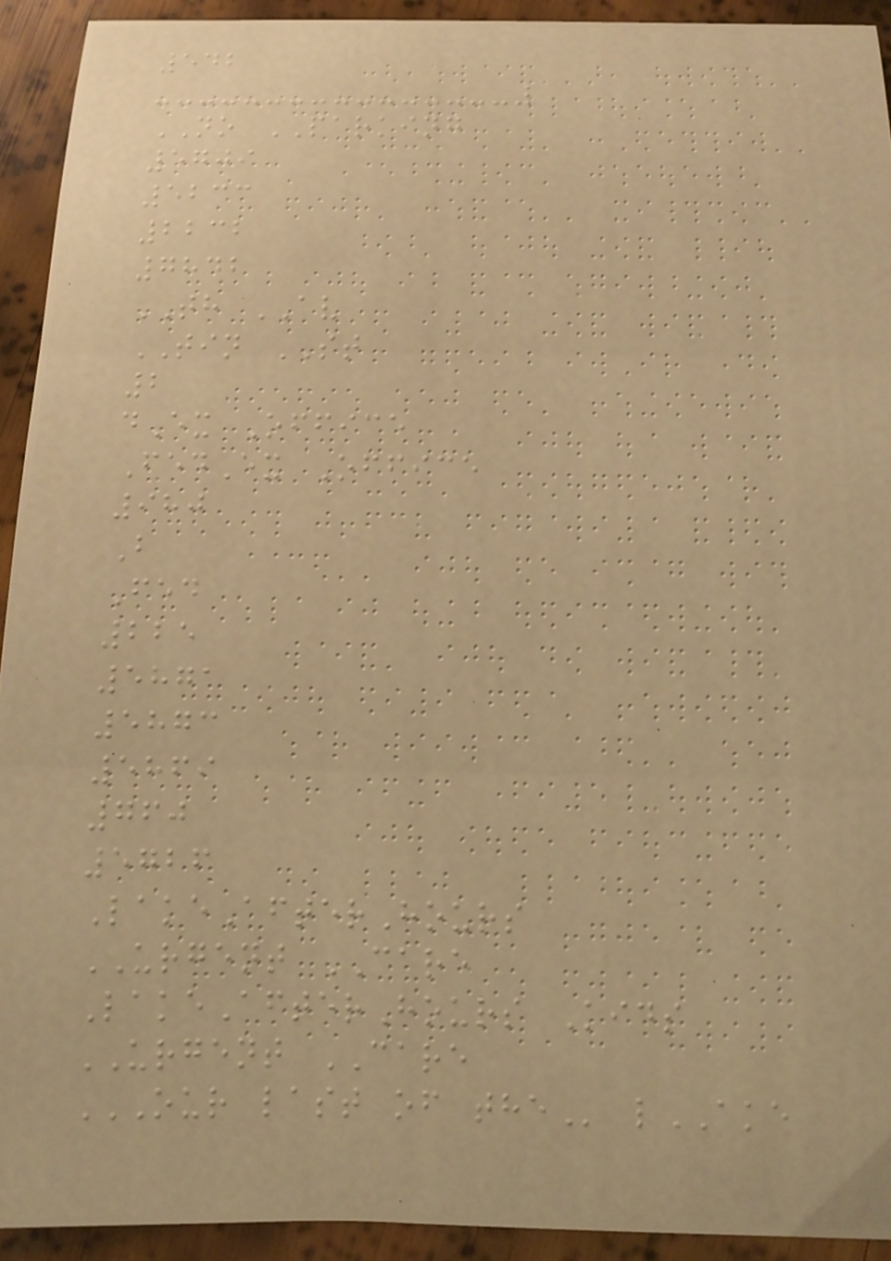542
NO PARKING
5709
5233
2232
7842
TH AV
TIN ST
2
dEx Office
FedEx Office
980
B
Fed
225
5871
5873
5869
760
5726
LakeAfterHours
URGENT CARE
LakeAfterHours Kids
URGENT CARE
OUR LAST OF THE lAKE
